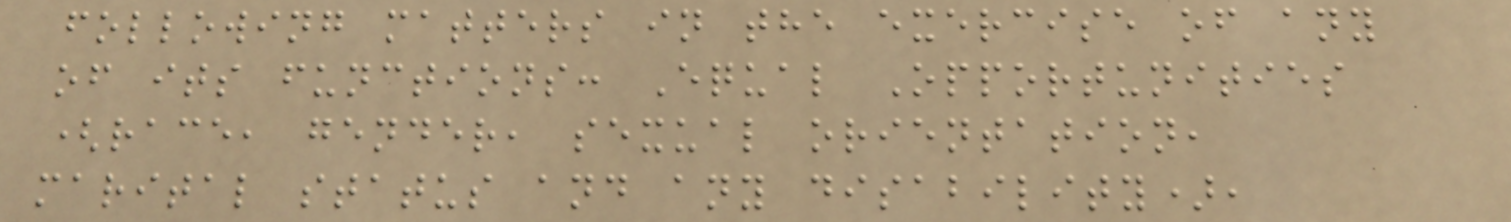following matters in the exercise of any
of its functions: Equal Opportunities
(race, gender, sexual orientation,
marital status and any disability),
